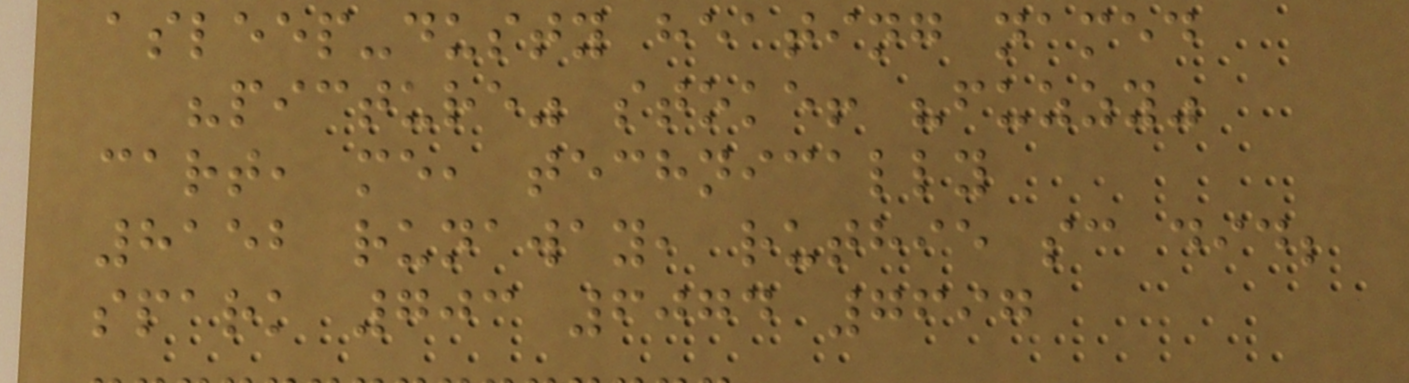asleep-dusty heating named
"picture" stoke! "fuzzy"
cart, me, technically
8152 runaway, ruthie sc did;
spark 703 6074 7697
